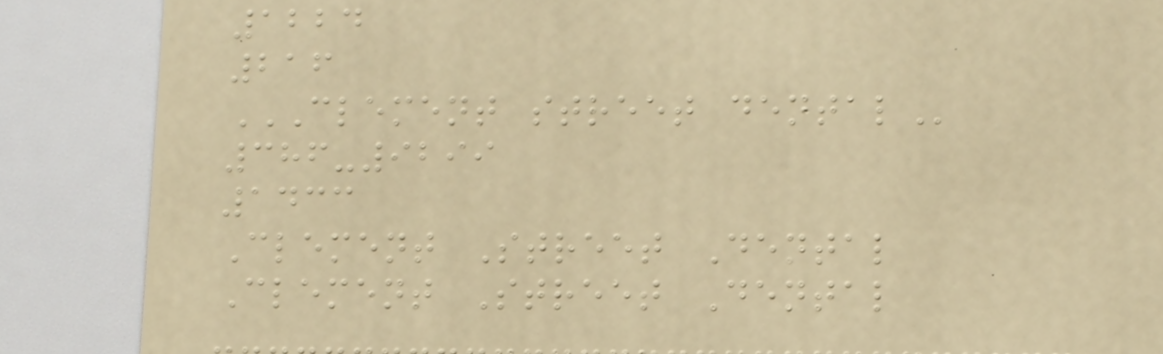1224
216
CLEMENT STREET DENTAL
386-9299
1433
Clement Street Dental
Clement Street Dental
